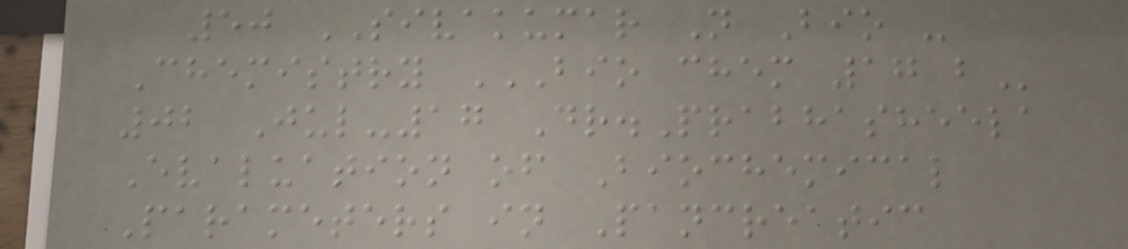50 SIVAKUMAR N Bio -
Chemistry BIO CHEM 17 B
02 Jul-17 Dr.Prabhasheela
Evaluation of Biochemical
Parameters in Pancreatic
